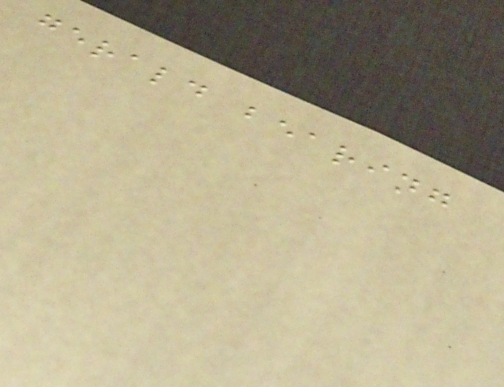gerald bearing
